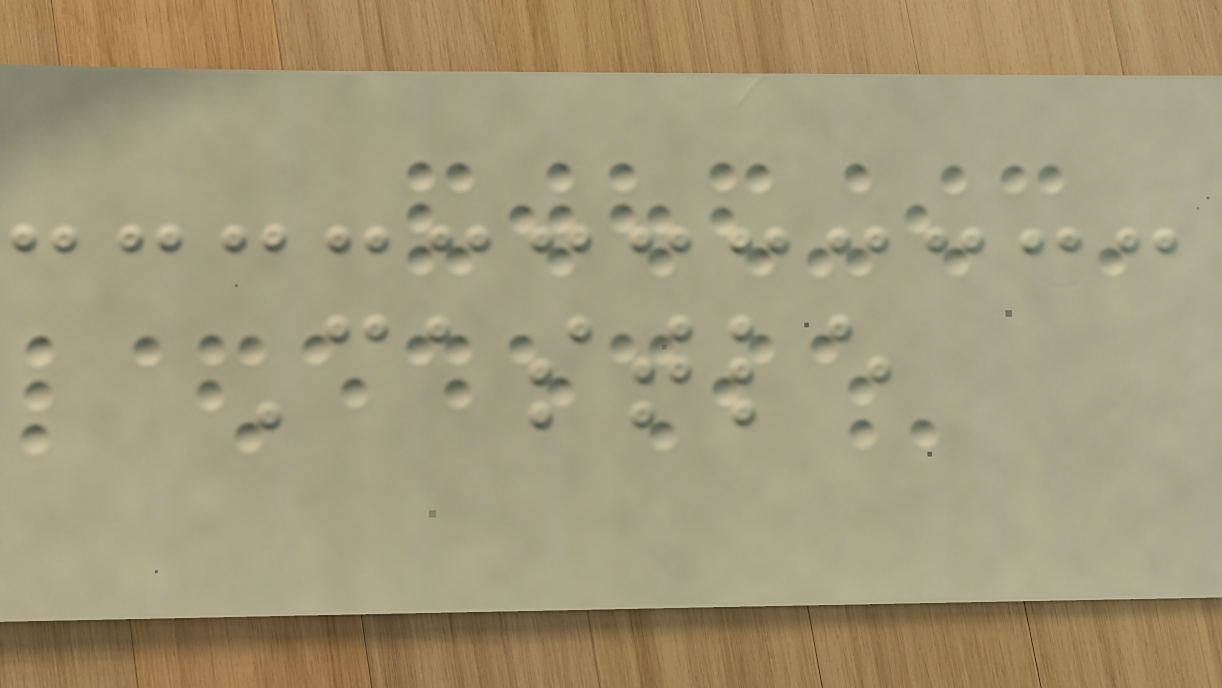Castle
